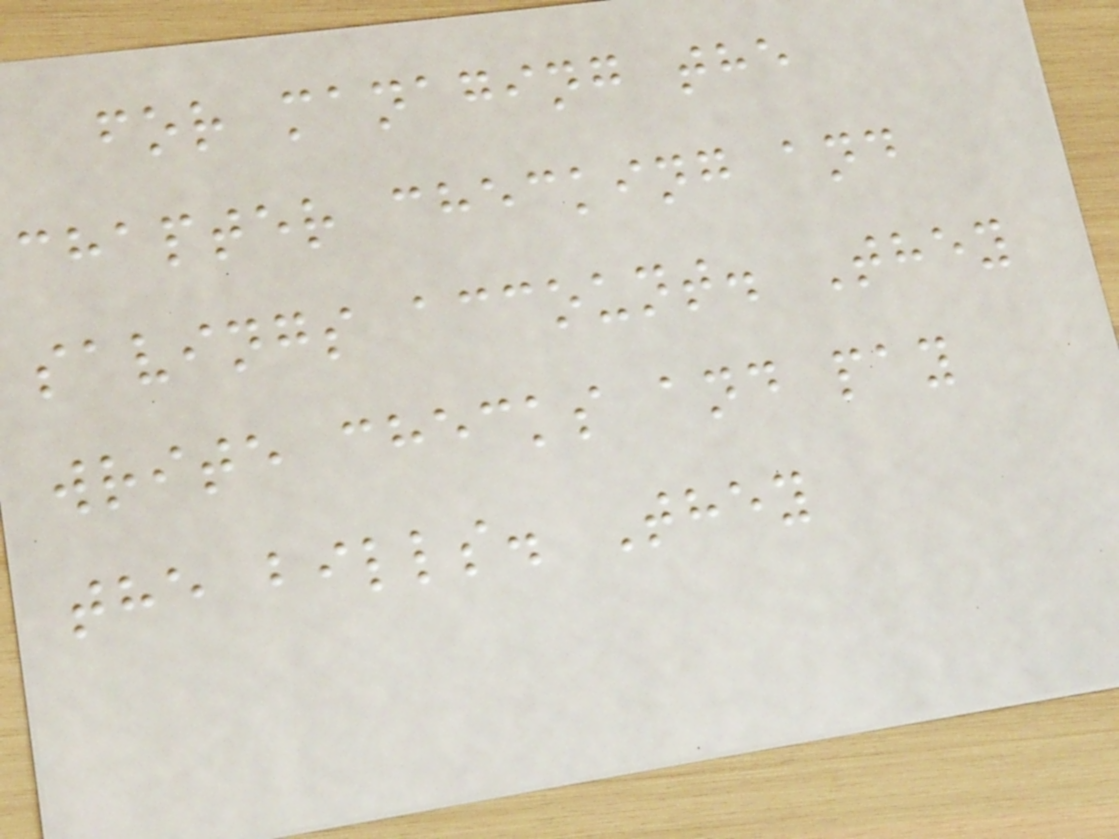for managing the
chapter checking and
savings account. They
write checks and pay
the bills. They
